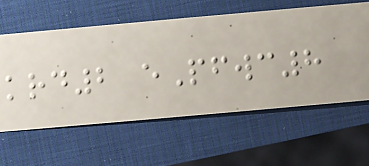krd2 ePfwc8
